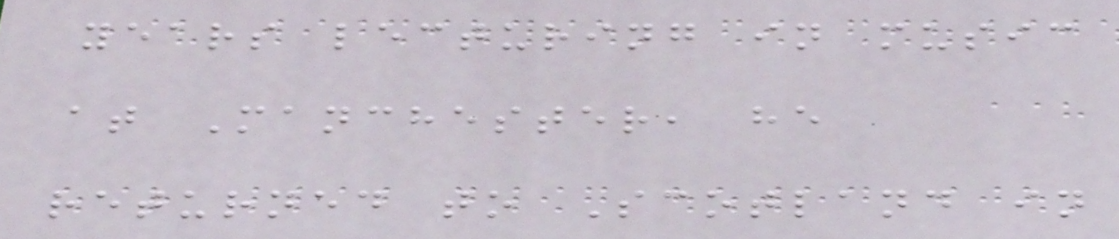years lecturing in music
at Manchester, he
returned to Scotland in
